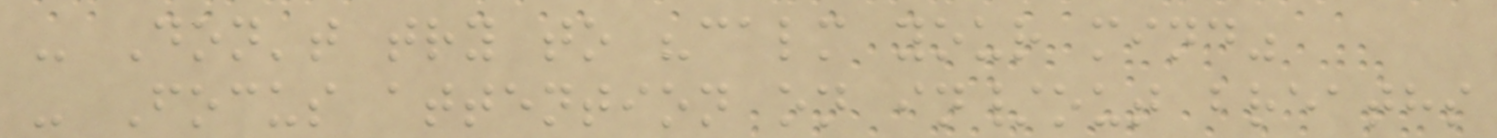- Don't try to "calm your mind"
- Focus attention on in/out breaths
